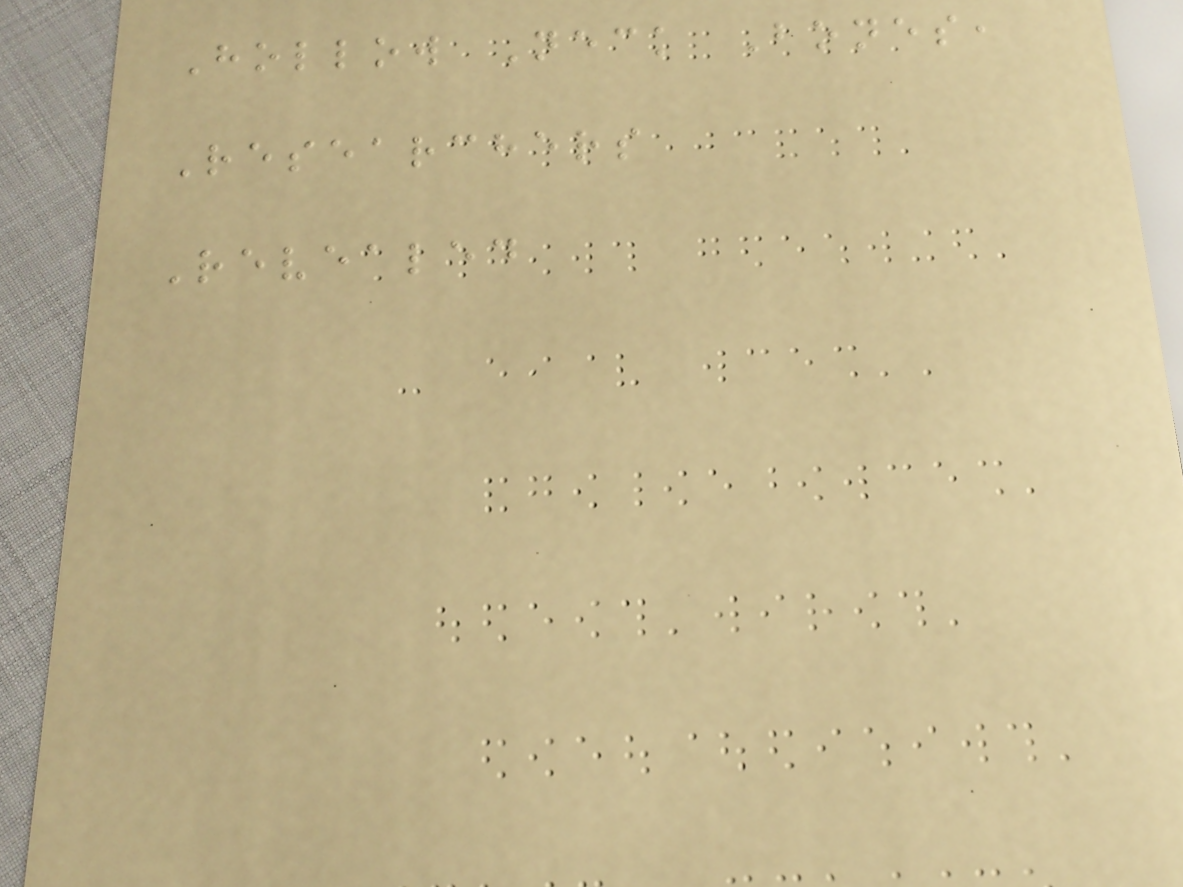Hollow Neck Bones,
Researchers
Revealed
